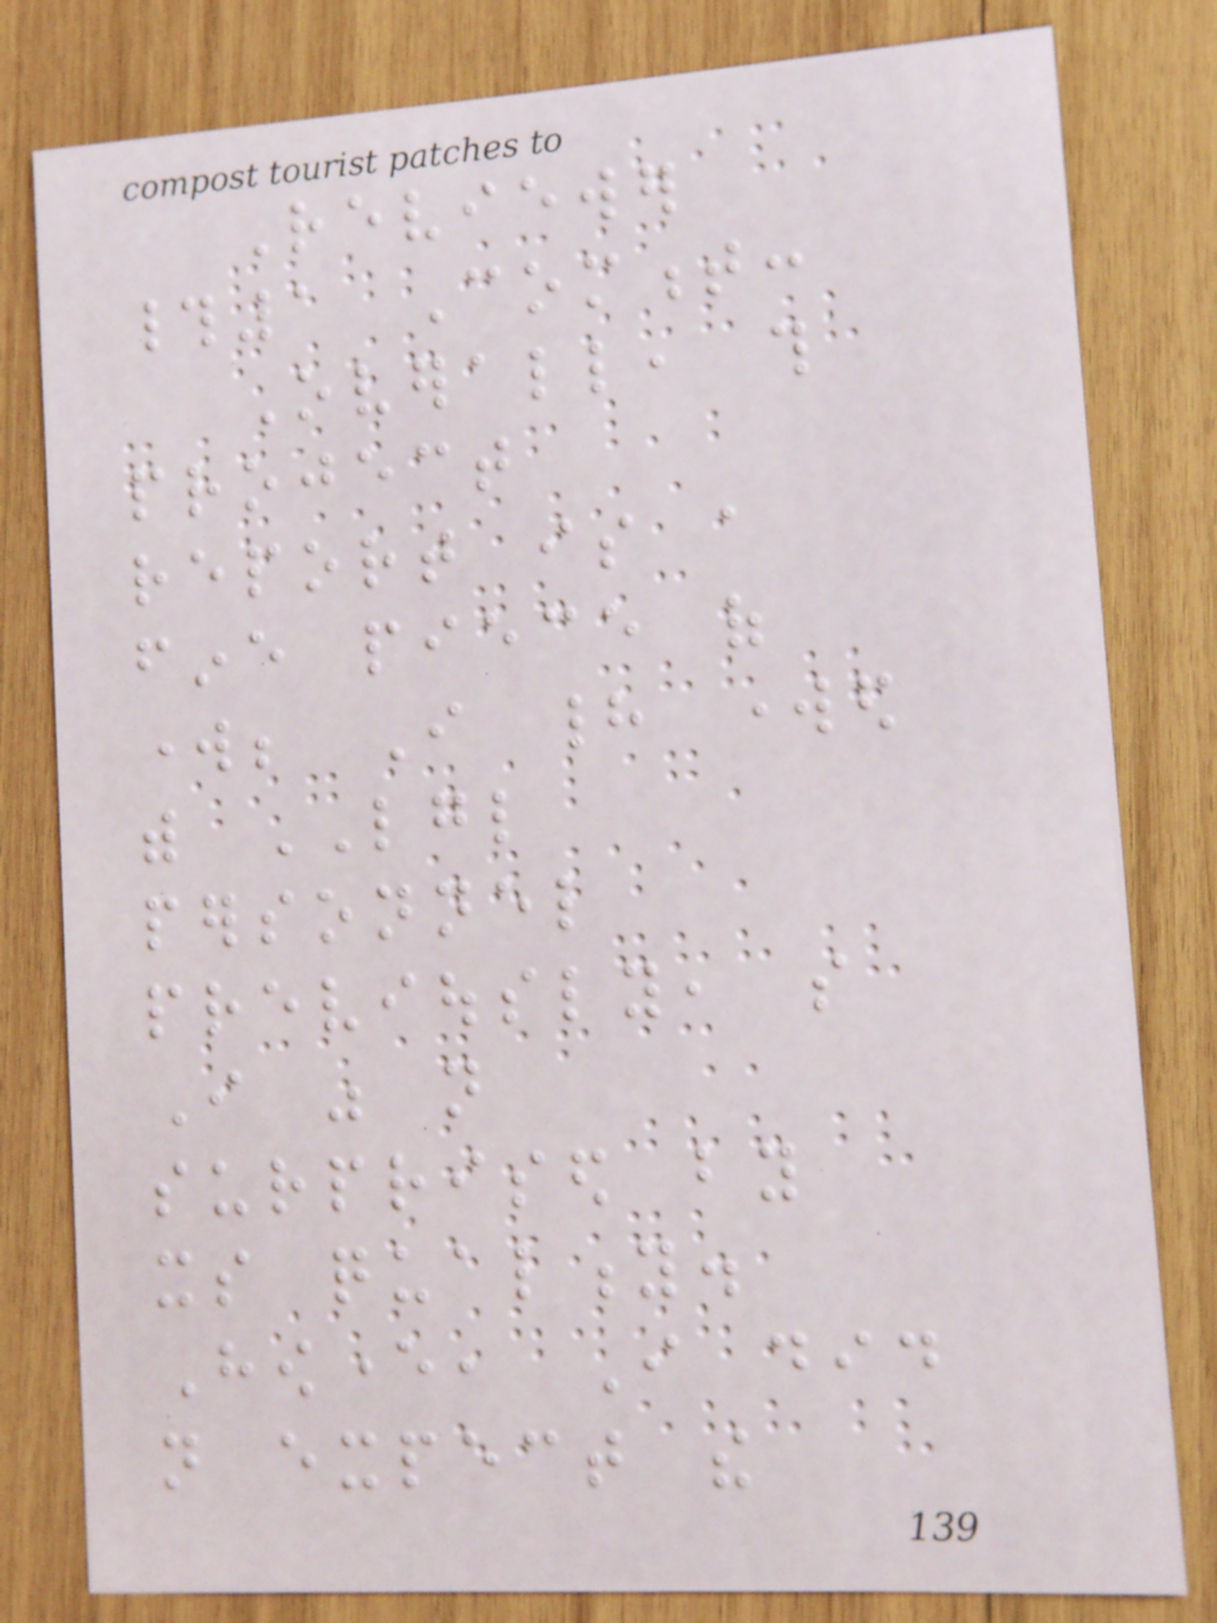Reviewer
#1 Comment:
Overall, this
project
report is a
fine piece of
work; I had worked
with LGL
personnel
previously, so
I was not
surprised by
its quality.
However, I did
not expect the
